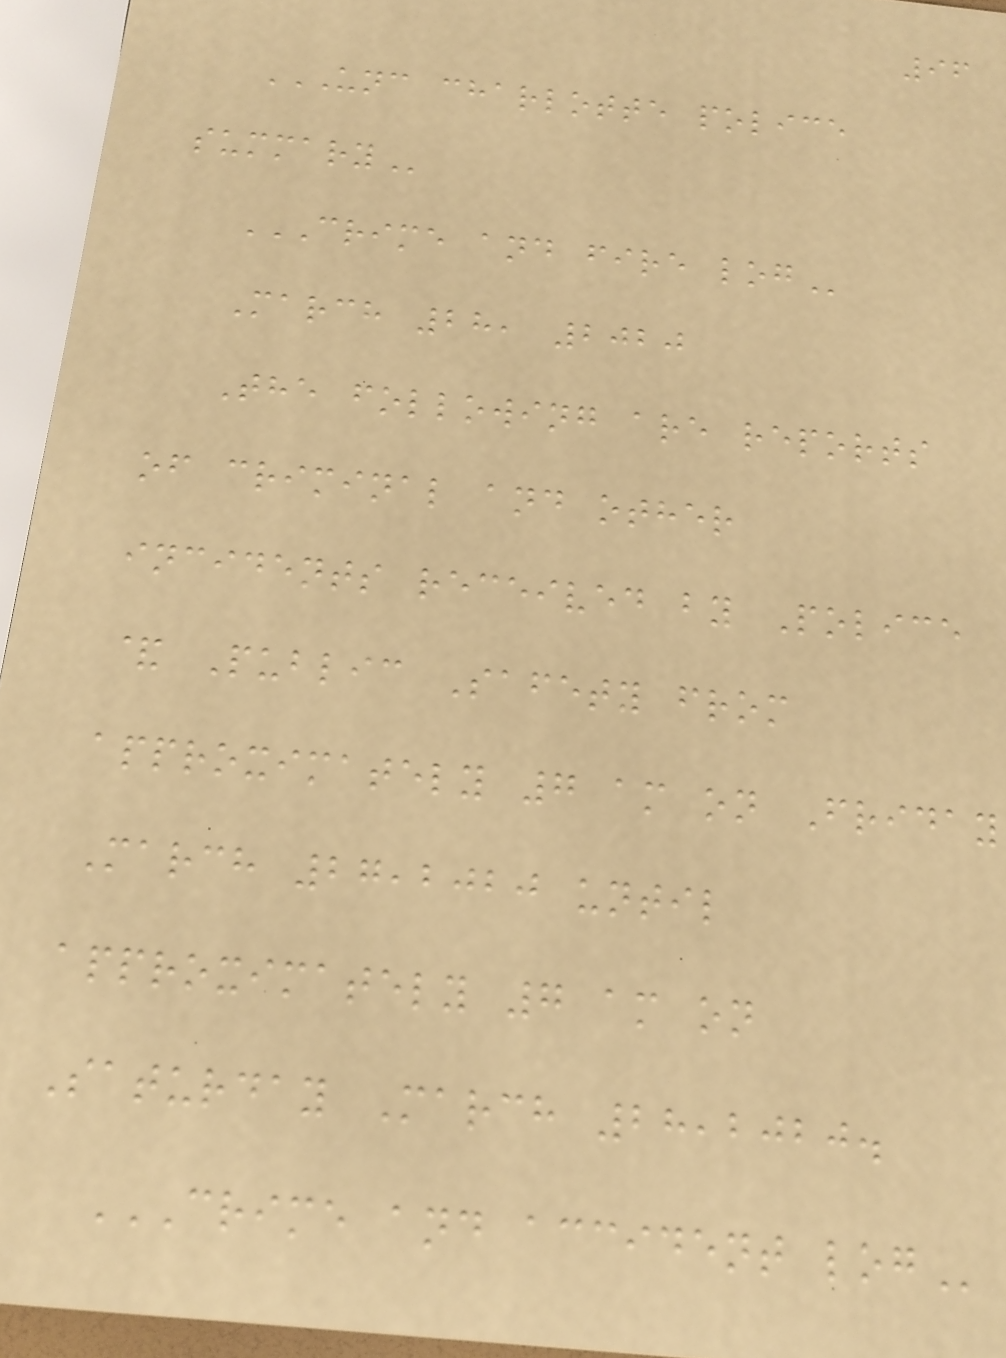96
UNC CHARLOTTE POLICE
SUMMARY
CRIME AND FIRE LOG
March 28, 2020
The following are reports
of criminal and other
incidents received by Police
& Public Safety from
approximately 7 am on Friday
March 27,2020 until
approximately 7 am on
Saturday March 28,2020.
CRIME AND ACCIDENT LOG
